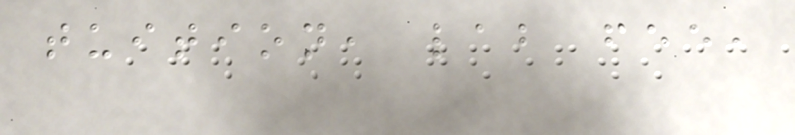tuition, lab fee,
